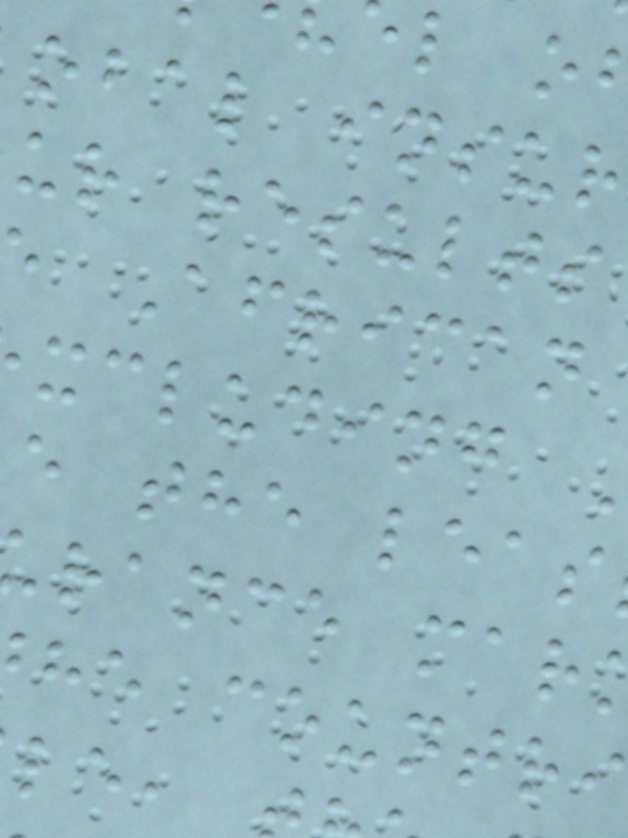obal insur
ur results
African
xcluding
e the leas
rance mar
he countri
